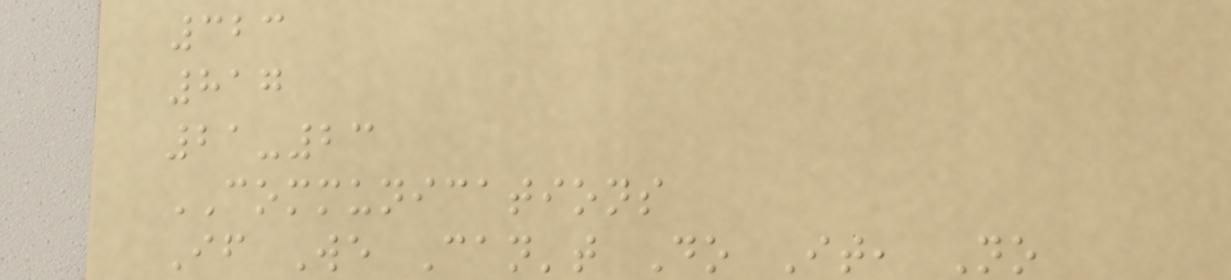323
817
21-23
COMMUNICATIONS
If We Can't Do It, No
